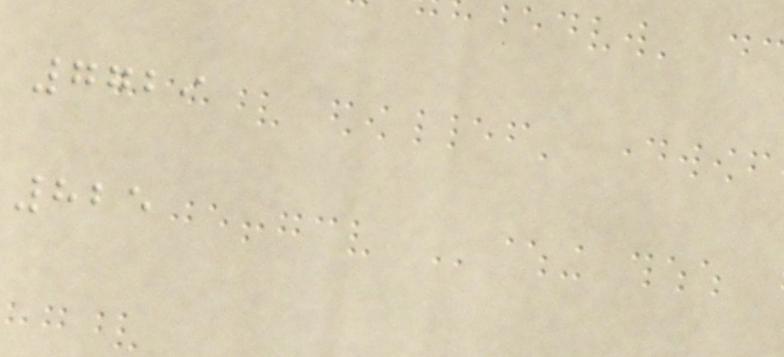7729
825
